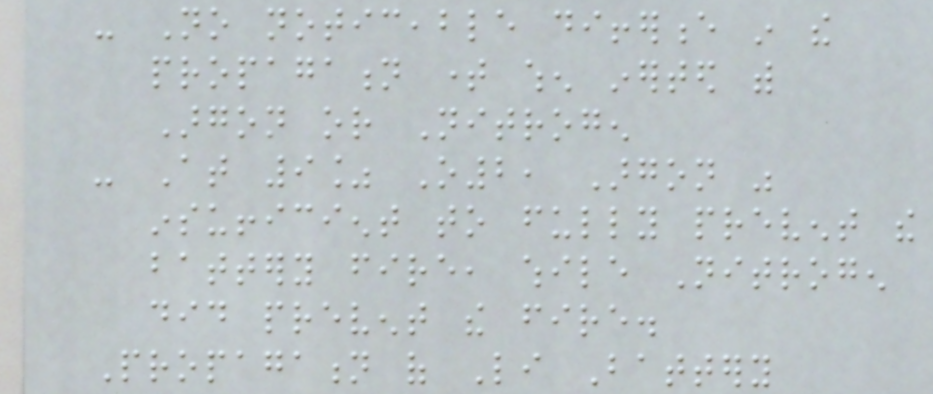- No noticeable difference in the
propagation time when inerted with
Argon or Nitrogen
- At 9% O2, Argon was
insufficient to fully prevent the
battery fire, while Nitrogen
did prevent the fire.
Propagation of Li Battery
